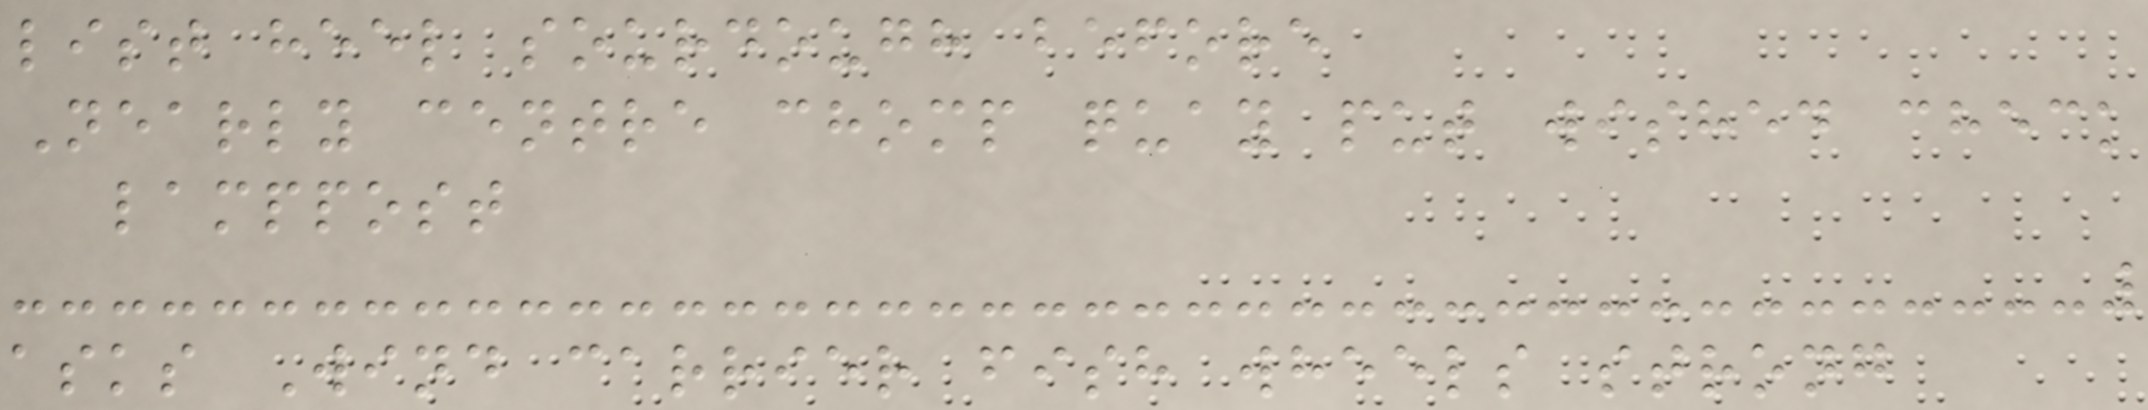list heel sourdough before
Nearly centre chomp quay put wished check
lamppost
asks Wind carrier fish wheels strong
